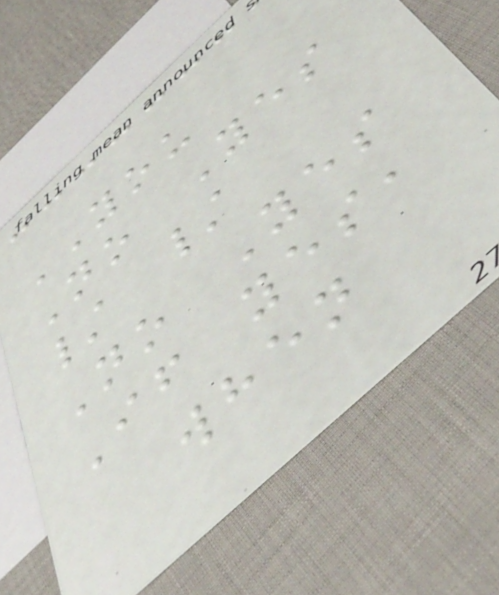YOU
No Yes
/ /
No Yes
If yes,
when
